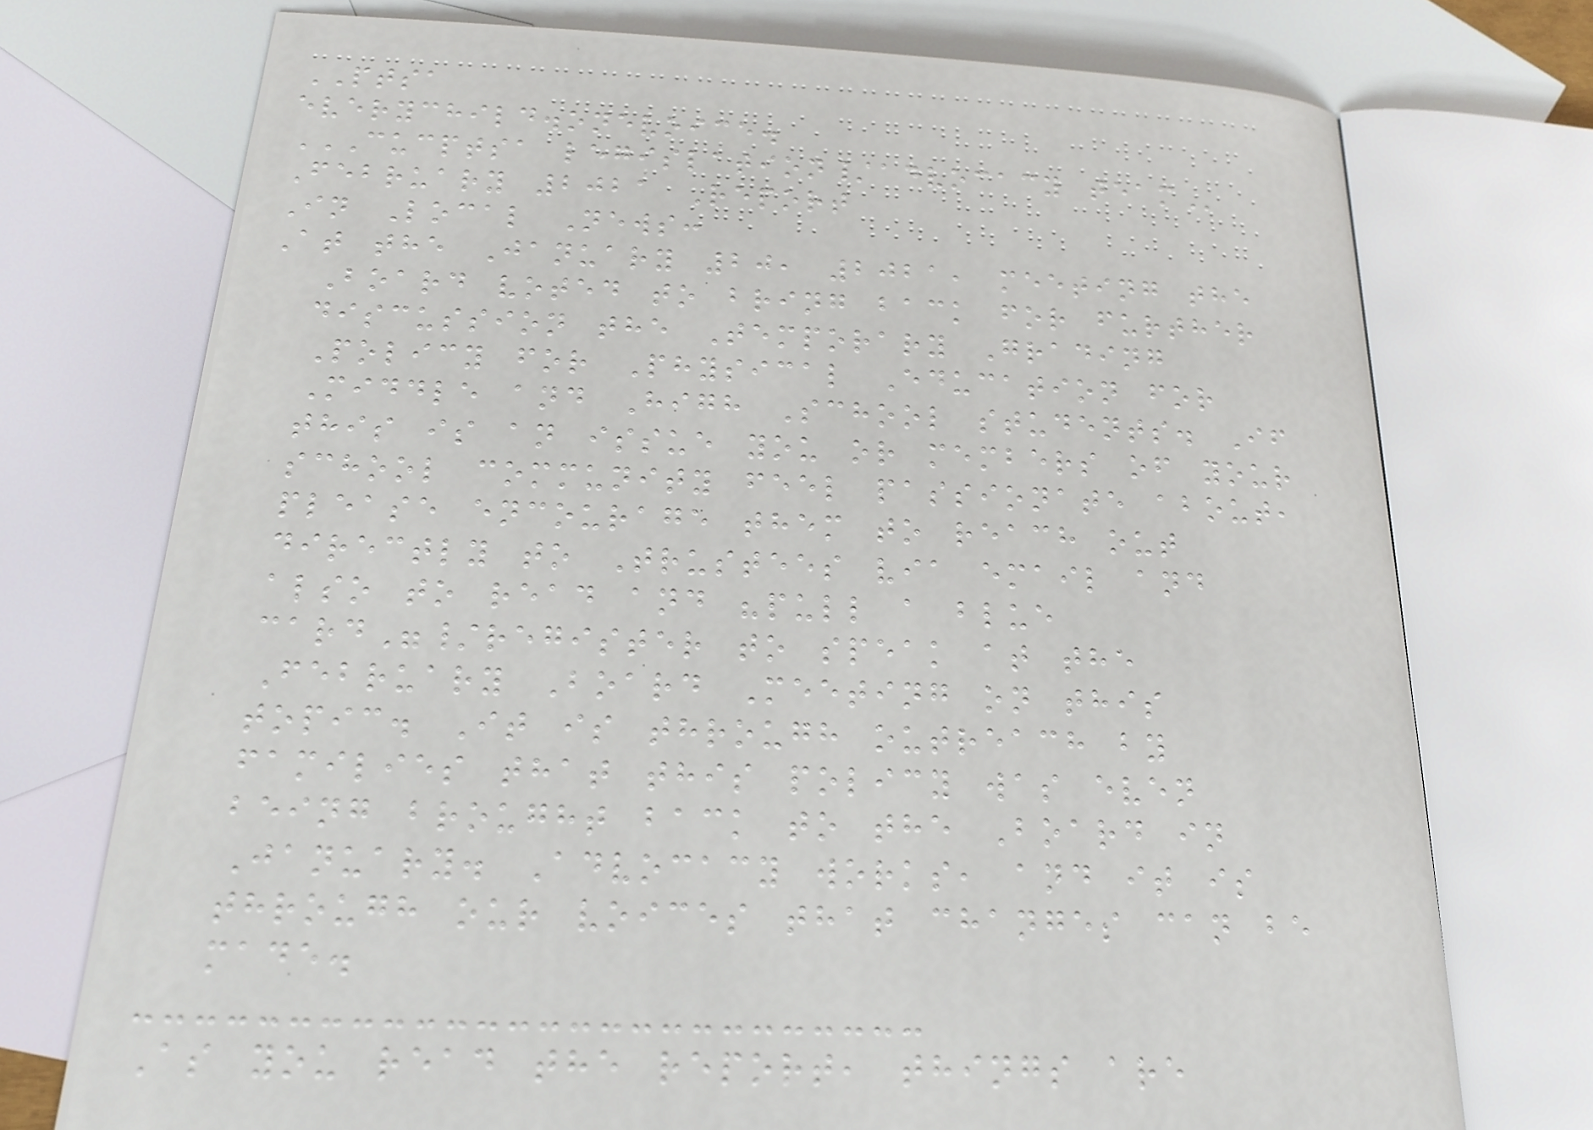PTSA
everychild.onevoice.
CUCPTSA LEGISLATION/ADVOCACY TEAM
February 2021 Report
In Local News:
At the January 20, 2021, meeting the
Board voted to bring back for further
discussion the Temporary Grading
Policy for Physical Education for
Middle and High School students. If
this is an issue you or members of your
school community feel passionate about,
please encourage them to reach out
directly to Trustees via email and
also to read and "pull a blue
card"/register to speak at the
February Board Meeting on this
topic. It is through outreach by
families that this policy was even
being brought back to the Board in
January. Advocacy works, and it is
through our voices that changes can be
made.
As you read the report, things are
